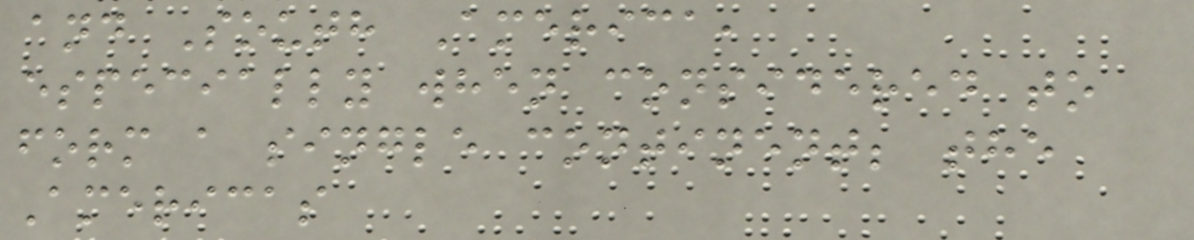and South America,
especially when considered to
form a single continent; the
Americas
